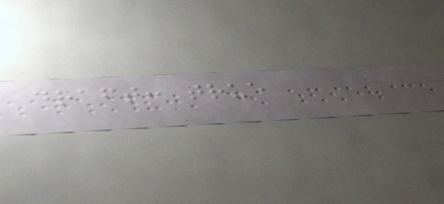draft: true
